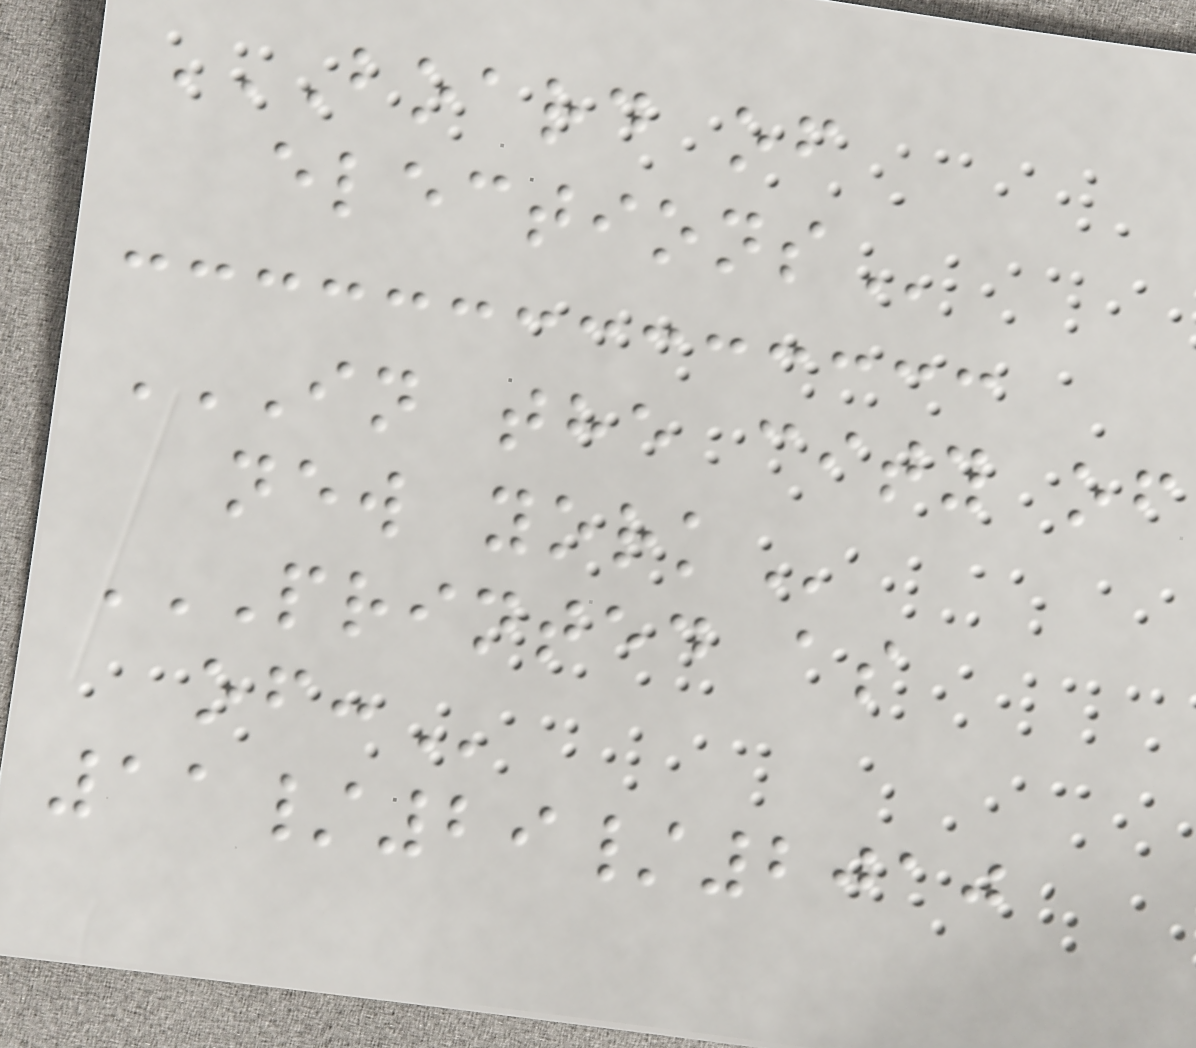BOARD OF
ELECTIONS
IN THE CITY OF
NEW YORK
PRINTED AS
OF:
11/29/2010
